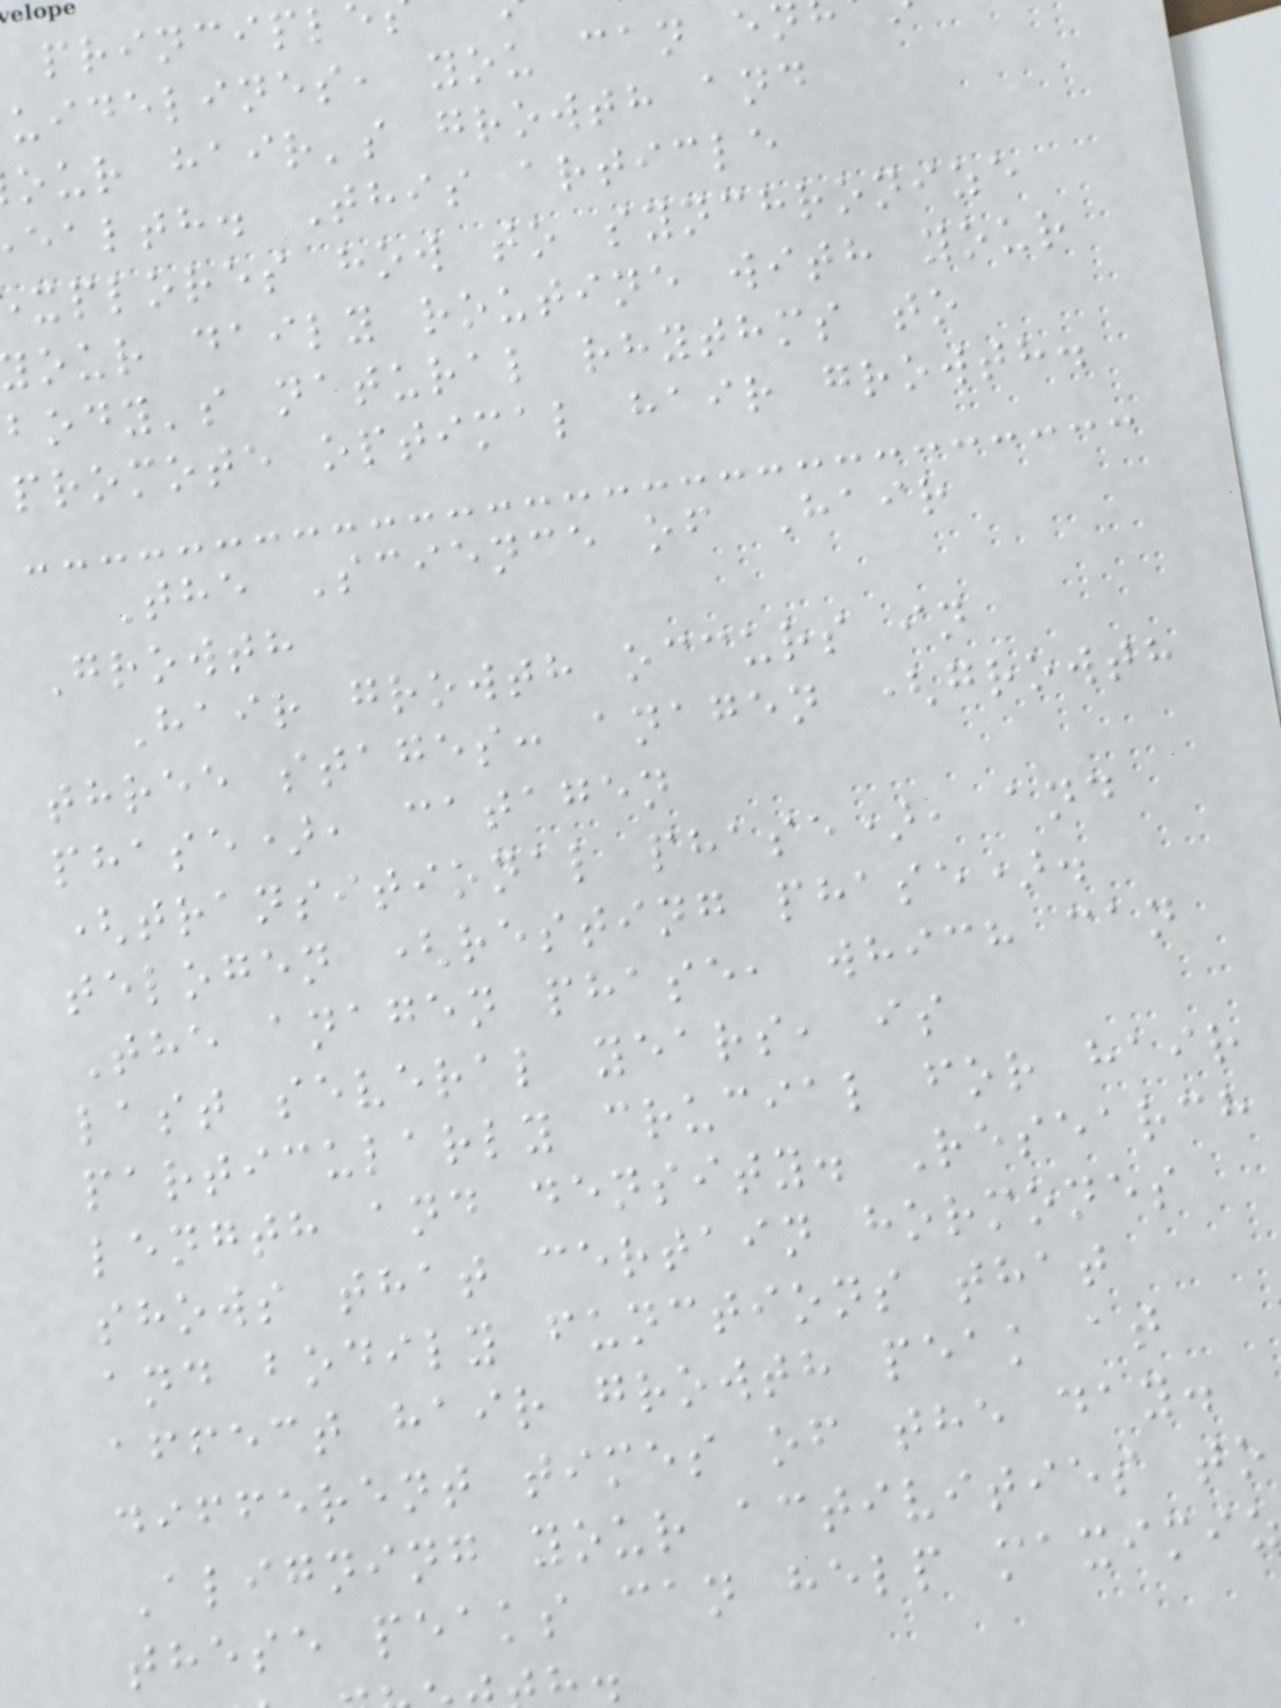principl
uidelines, you can en
our hair's growth and
ealth. This article
xplores how to synchronize
our daily routine with your
body's natural rhythms to
promote optimal hair growth.
The Science of Hair
Growth
Hair growth occurs in
three stages: anagen (growth
phase), catagen
(transitional phase), and
telogen (resting phase).
The anagen phase, which can
last several years, is
particularly crucial for hair
length and density. Research
shows that certain hormones
and bodily functions that
affect hair growth peak at
different times of the day.
Aligning your activities to
these peaks can help maximiz
